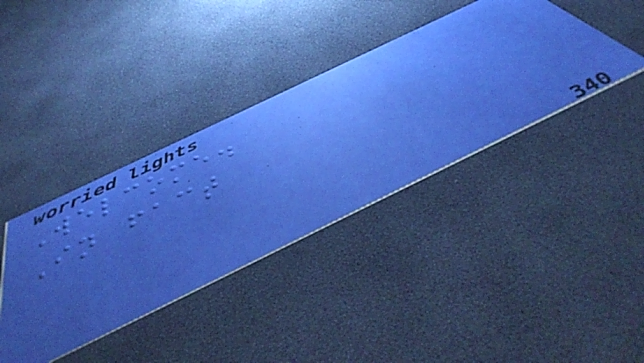Welcome.
In fact
